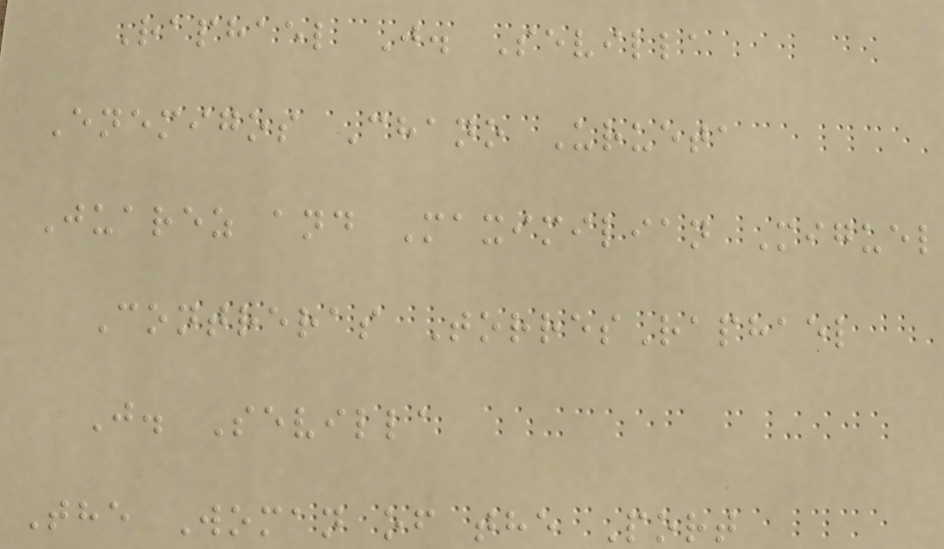Raphael J. Sevilla
Enemigos Chano Urueta
Juarez and Maximilian Miguel
Contreras TorresRaphael
J. Sevilla
The Woman of the Port
